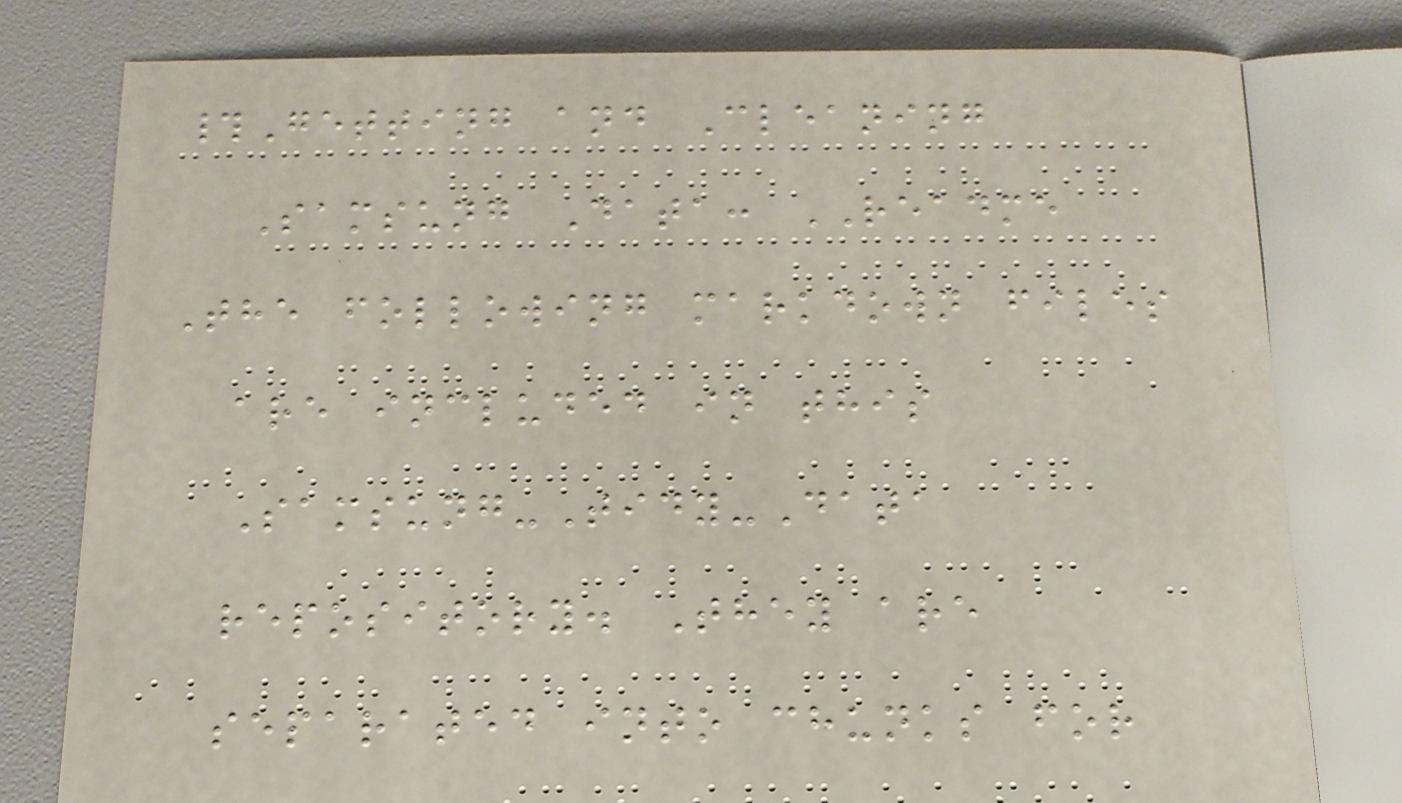#Getting and Cleaning
Samsung Data: README
The following markdown files
are included in this
Samsung-Tidy-Data
repository. They are
separated into chunks for
